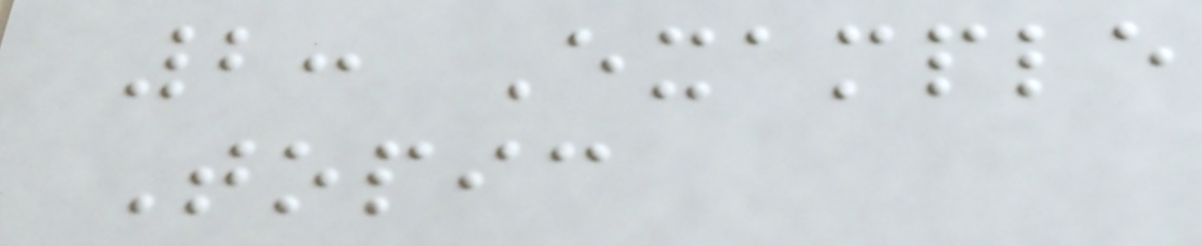2: Example
Topic
